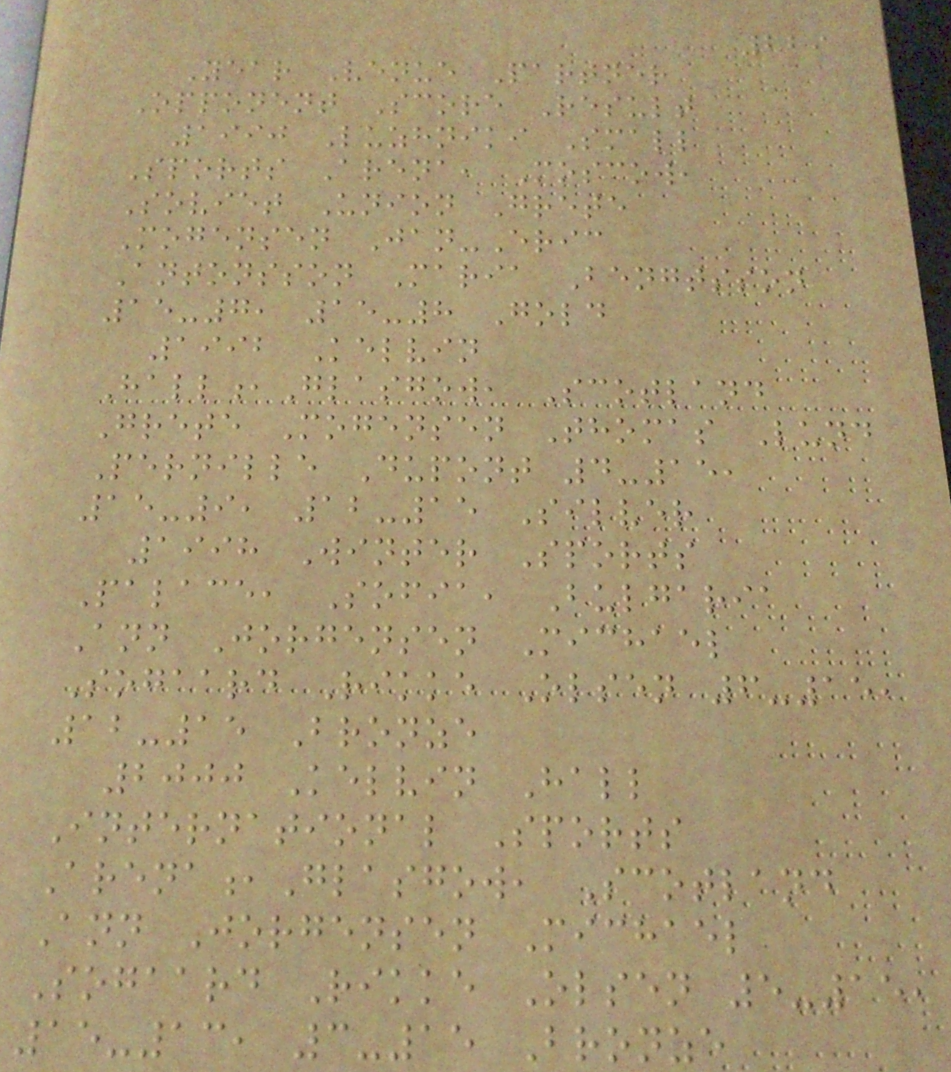229
Year Venue Partner
Opponent Score Result
1990 Luzhniki Small
Sports Arena, Moscow,
Soviet Union Grete
Mogensen Jan-Eric
Antonsson Maria Bengtsson
15-7, 15-8 Gold
1992 Kelvin
Hall,Glasgow, Scotland
Grete Mogensen Thomas Lund
Pernille Dupont 4-15,
15-9, 12-15 Silver
1998 Winter Sports
Palace, Sofia, Bulgaria
Ann Jorgensen Michael
Sogaard Rikke Olsen 6-15,
12-15 Bronze
2000 Kelvin Hall
International Sports
Arena,Glasgow, Scotland
Ann Jorgensen Michael
Sogaard Rikke Olsen 5-15,
15-13, 3-15 Bronze
